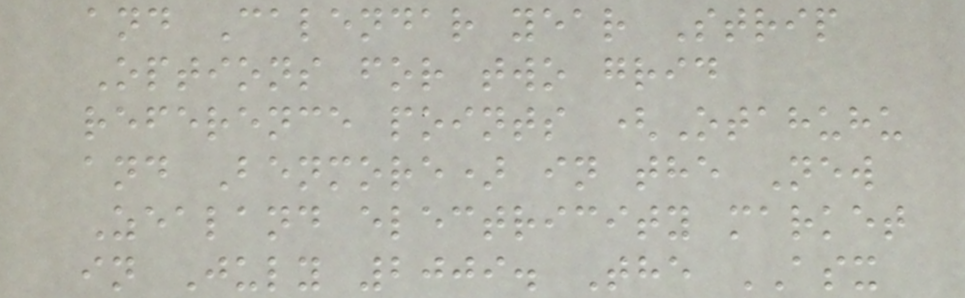and Calendar year Strip
Options for two grid
reference points (Otahuhu
and Benmore) in the New
Zealand electricity market
in July 2009. The ASX
